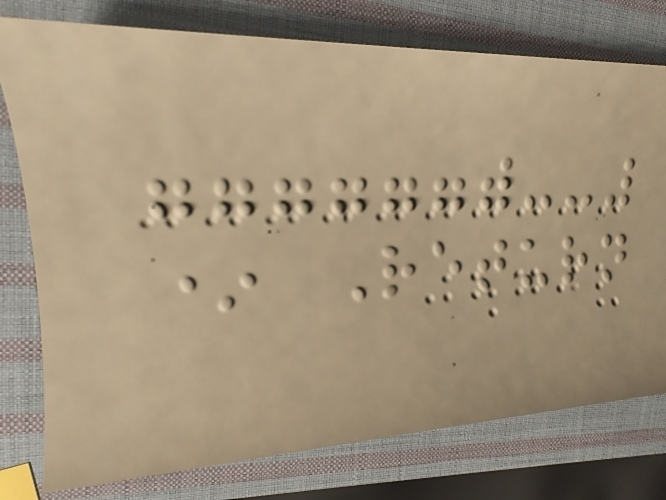* Return
